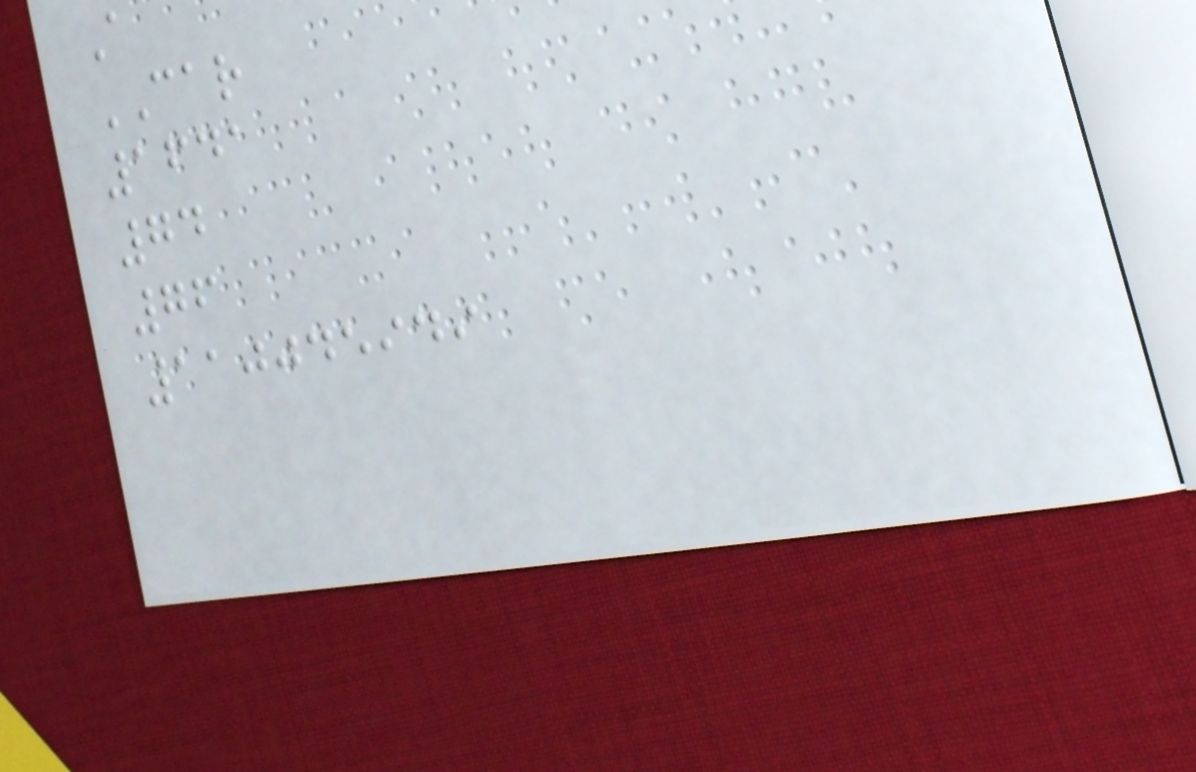A
CAR
1641
74
76
110045949
